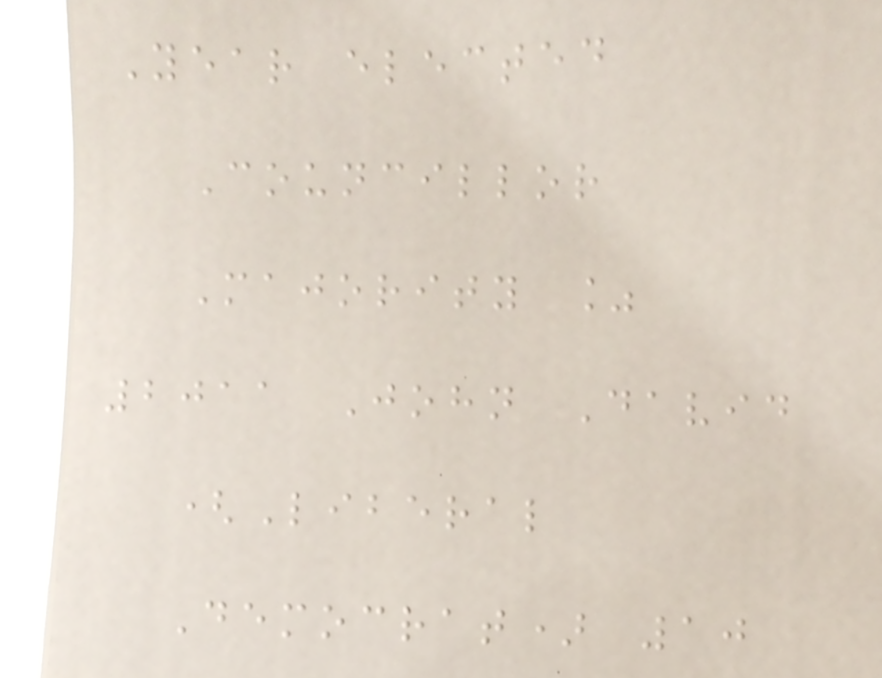Year elected
Councillor
Majority %
2011 John David
(Liberal
Democrat) 10
